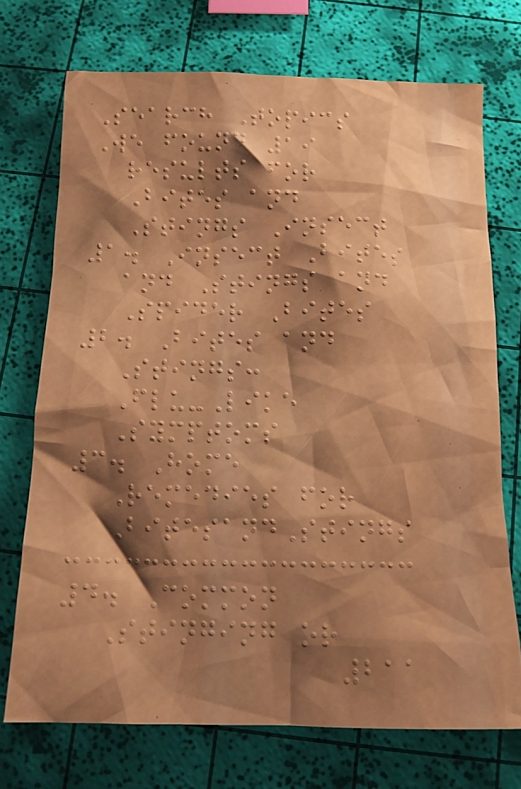Search Topics
We found 19
results for
Bites and
Stings Insect
1. Insect Bites
and Stings and
Spider Bites
2. Bites and
Stings:
Flu-Like
Symptoms
3. Home
Remedies for
BitesandStings
4. Common
Stinging or
211
